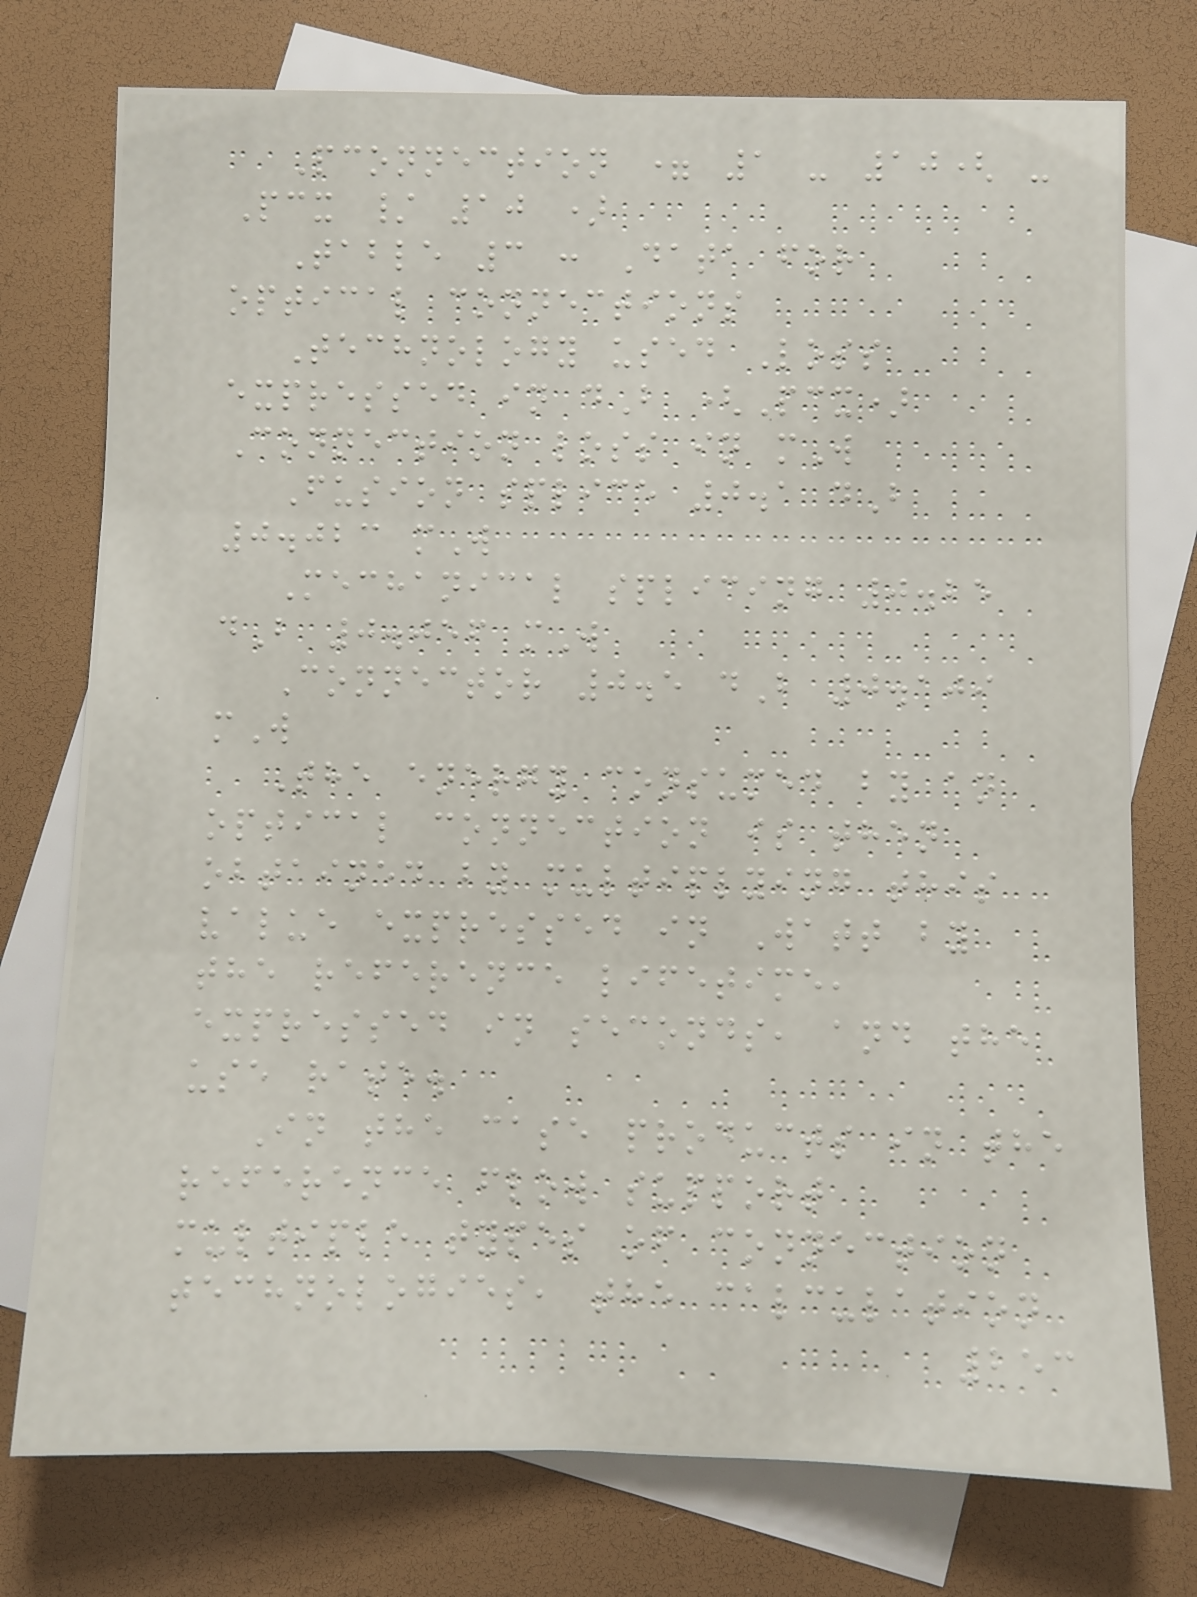Pconnection = 1 - 10( -
Pcx / 10 )
Table 3 : Data for
optical connections
Technology used Loss
expressed in dB (Pcx)
Connection loss in mW
Fusion splice 0.1 dB
0.023 mW
Mechanical splicing 0.25
dB 0.056 mW
Connector 0.5 dB 0.109
mW
The energy consumed by an
optical connection is then
obtained by multiplying this
value expressed in Watt by
the reference lifetime,
expressed in seconds, and the
use rate.
In the case products in the
reference flow support
multiple types of connection
technologies, the calculation
253
